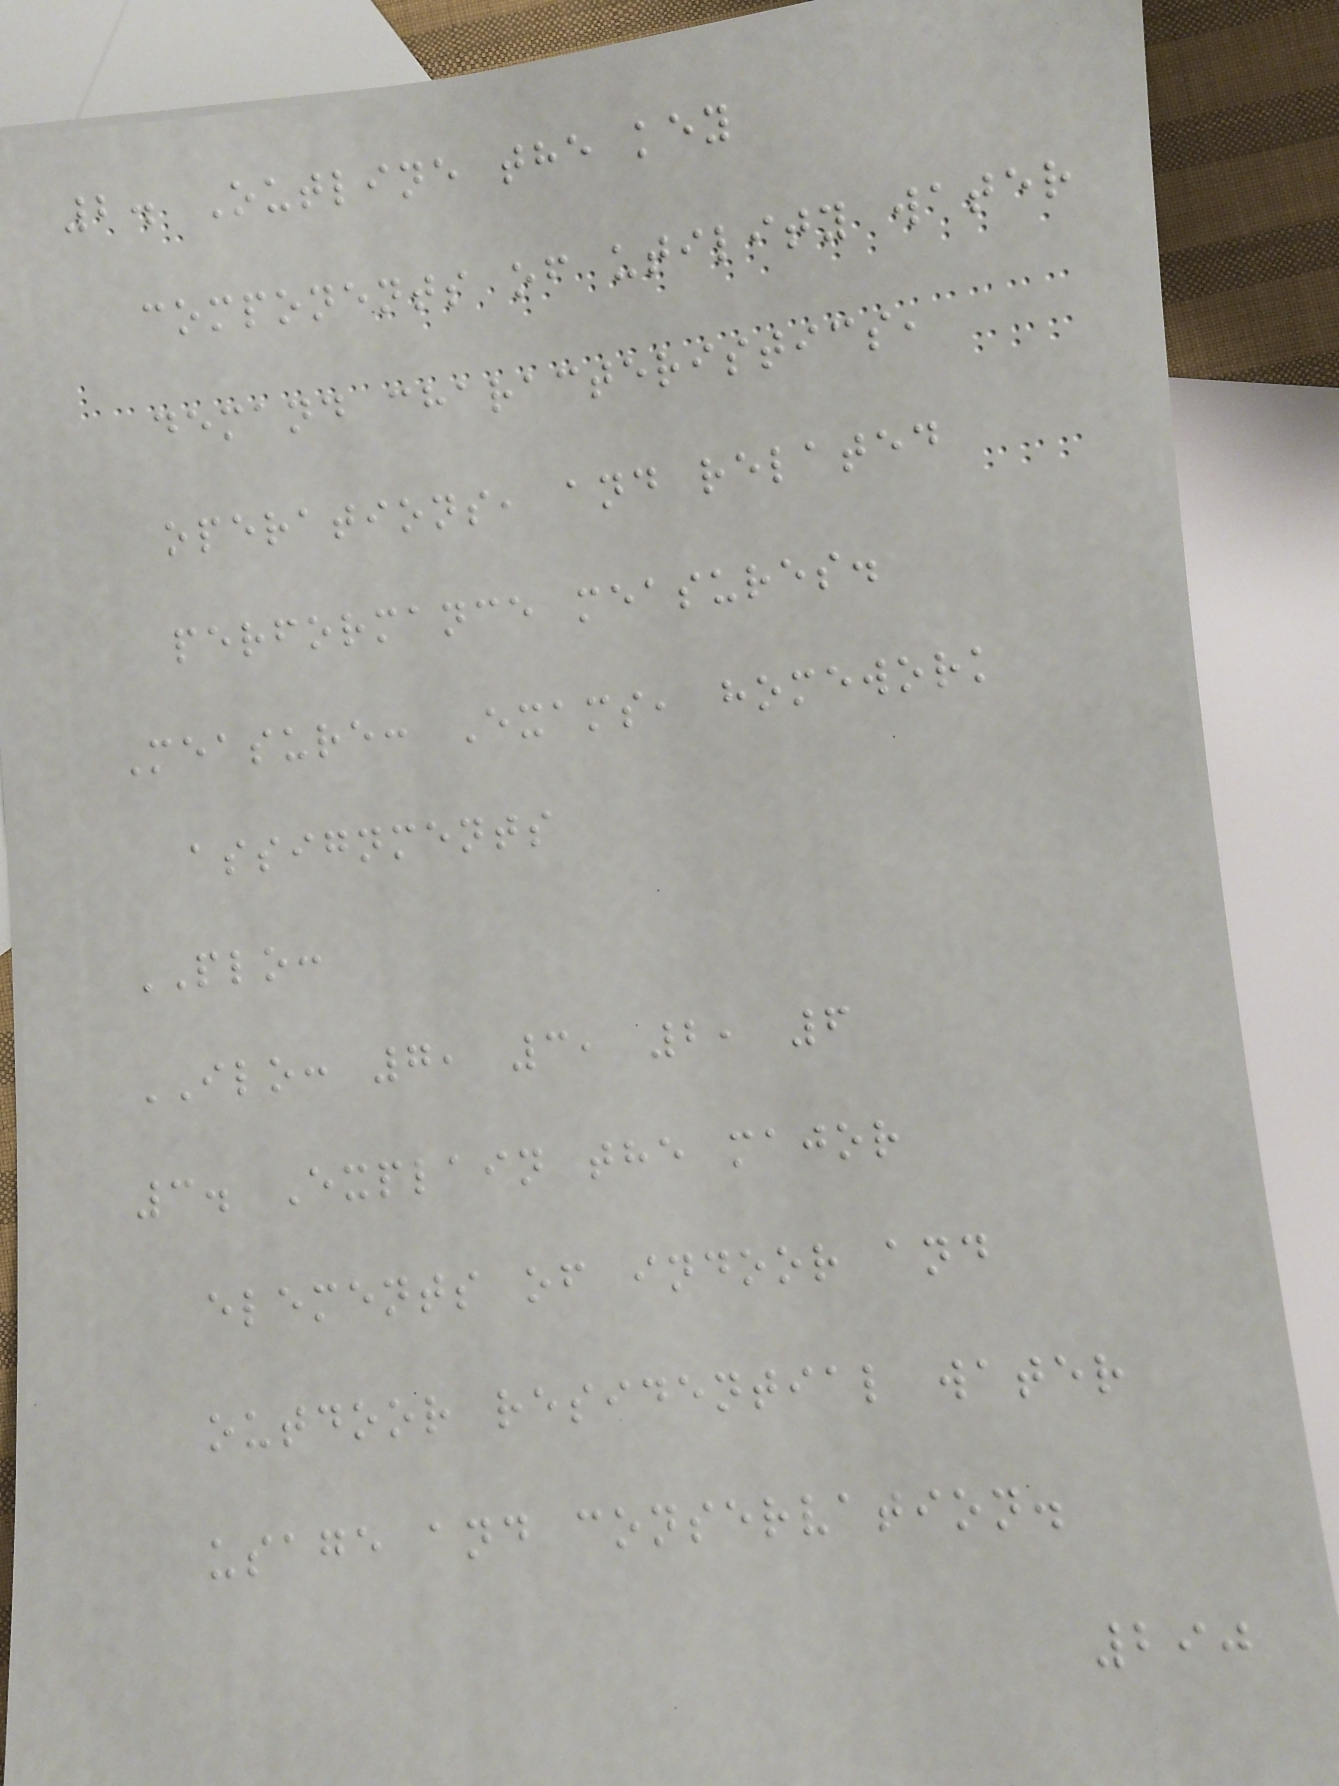2. Outline the key
components of utility water
demand characteristics,
operations, and related
performance measures.
Measure: Exams, homework
assignments
PLO:
ILO: 7, 3, 2, 6
3. Explain the major
elements of indoor and
outdoor residential water
usage and conservation.
290
